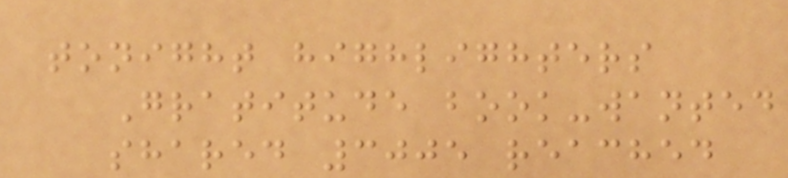tonight highlighters
Gratitude book-wanted
shared 3005 reached
